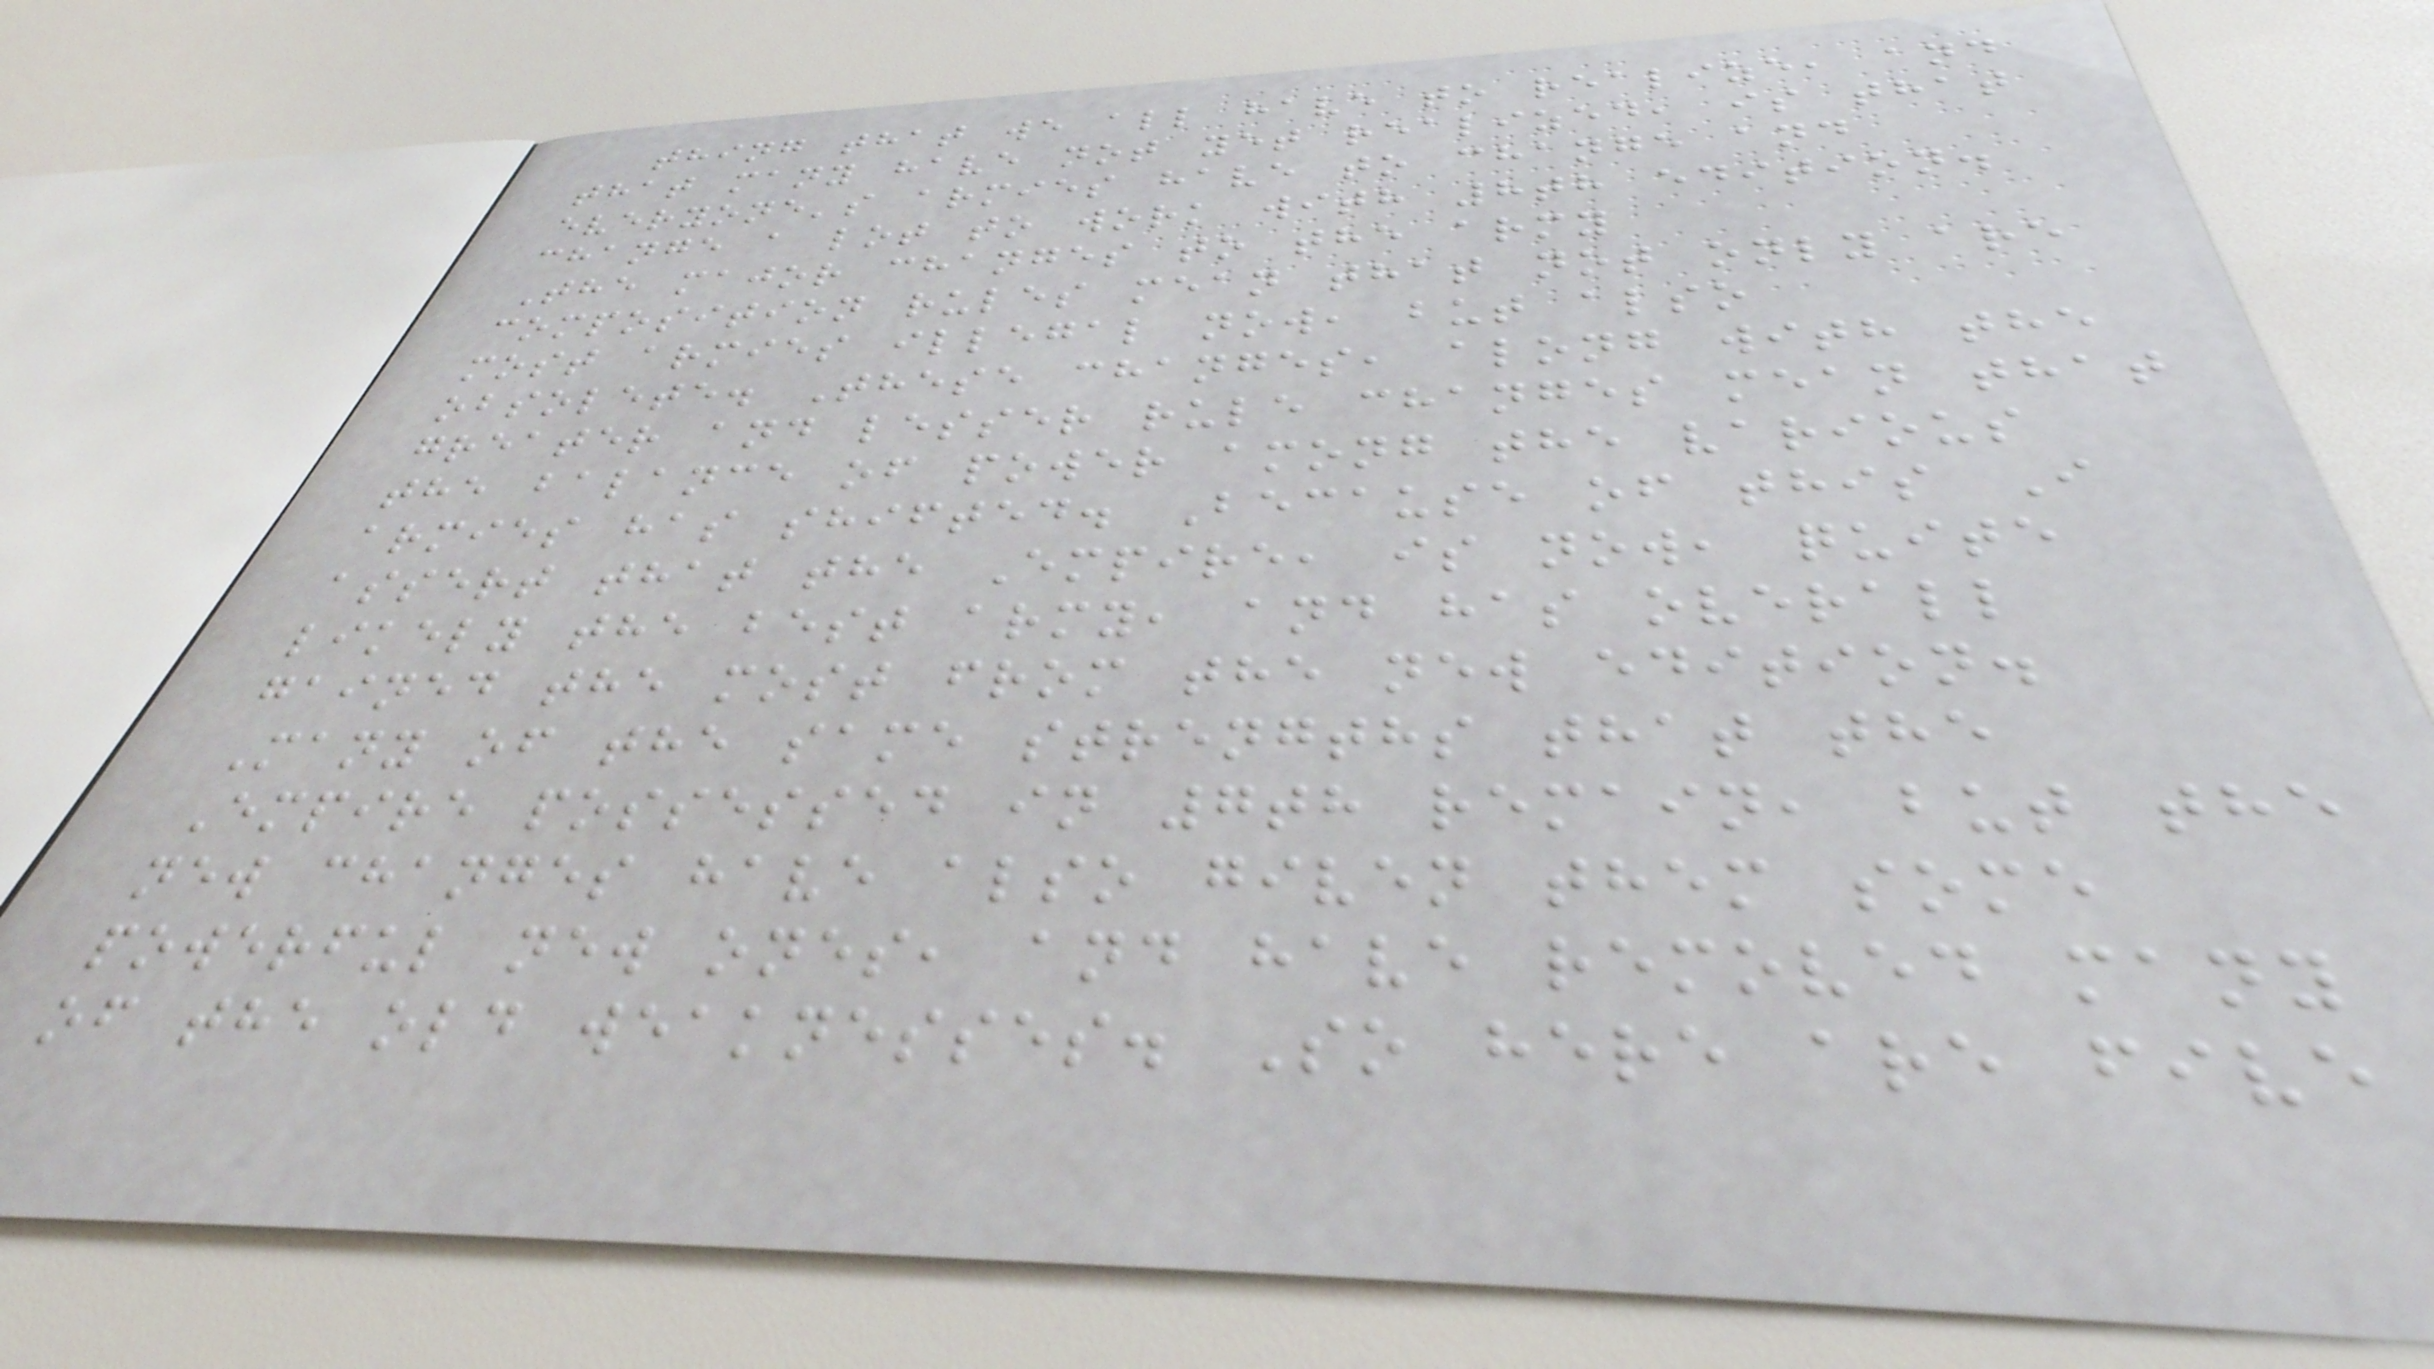thing that we all have to realize, and
that many have not yet realized, is that
everyone's armies have to change and
change a lot to work with 8th edition.
The major changes to the army
composition rules mean that not only are
most armies illegal now, but also
obsolete. These changes, along with the
greater and lesser rule changes mean that
the balance of power among the various
armies has shifted. Because of this I
assert that the Empire, is now, quite
likely the best army, and has overall
gained the most from the new edition.
Many of the same strengths that the
Empire possessed in 7th remain, but the
new changes have also given them some
powerful new ones, and have removed many
of the old weaknesses. So here are five
